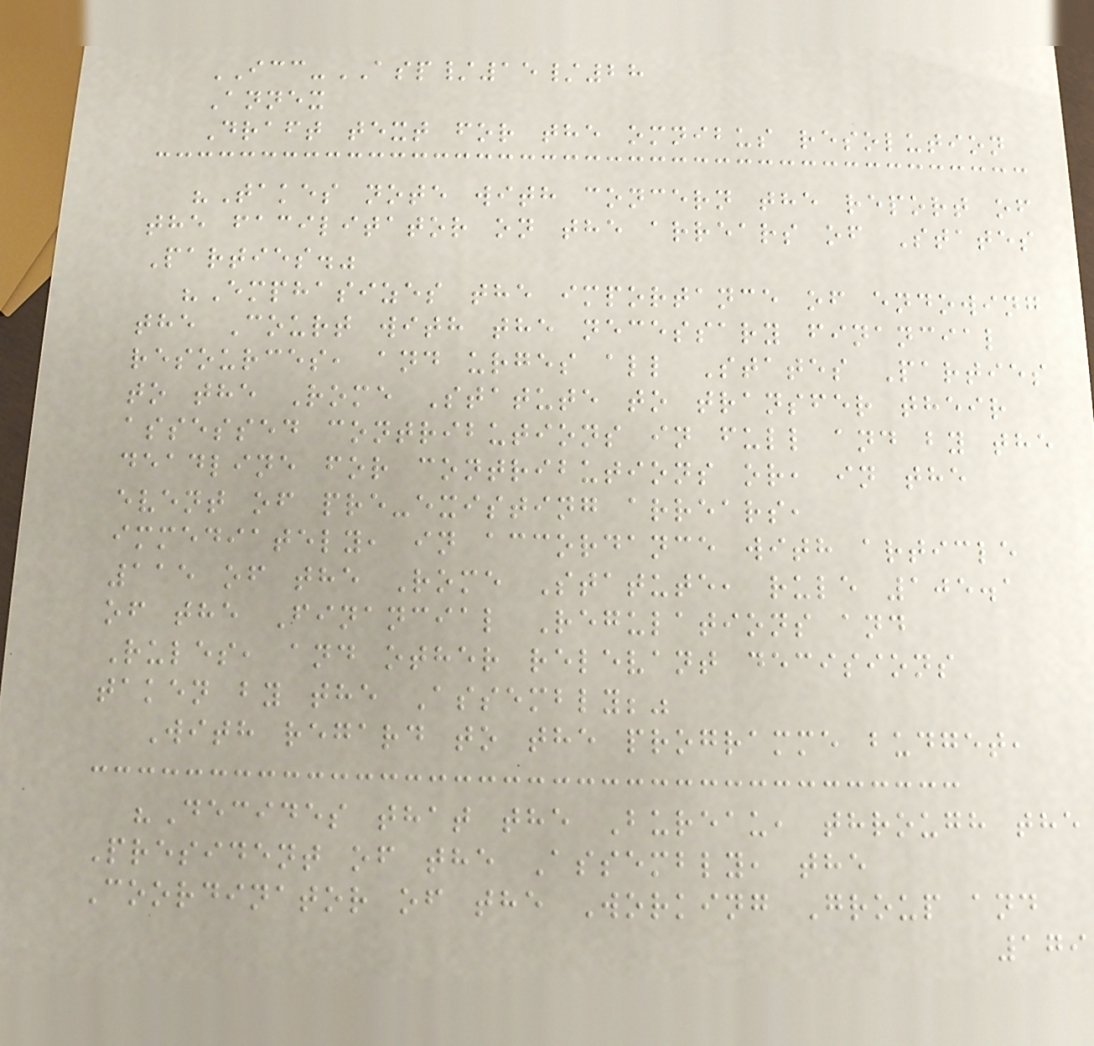ICC-ASP/15/28
Annex
Draft text for the omnibus resolution
"Takes note with concern the report of
the facilitator on the arrears of States
Parties."
"Emphasizes the importance of endowing
the Court with the necessary financial
resources, and urges all States Parties
to the Rome Statute to transfer their
assessed contributions in full and by the
deadline for contributions or, in the
event of pre-existing arrears,
immediately, in accordance with article
115 of the Rome Statute, rule 105.1
of the Financial Regulations and
Rules, and other relevant decisions
taken by the Assembly;"
With regard to the programme budget,
"Decides that the Bureau, through the
President of the Assembly, the
Coordinator of the Working Group and
179
